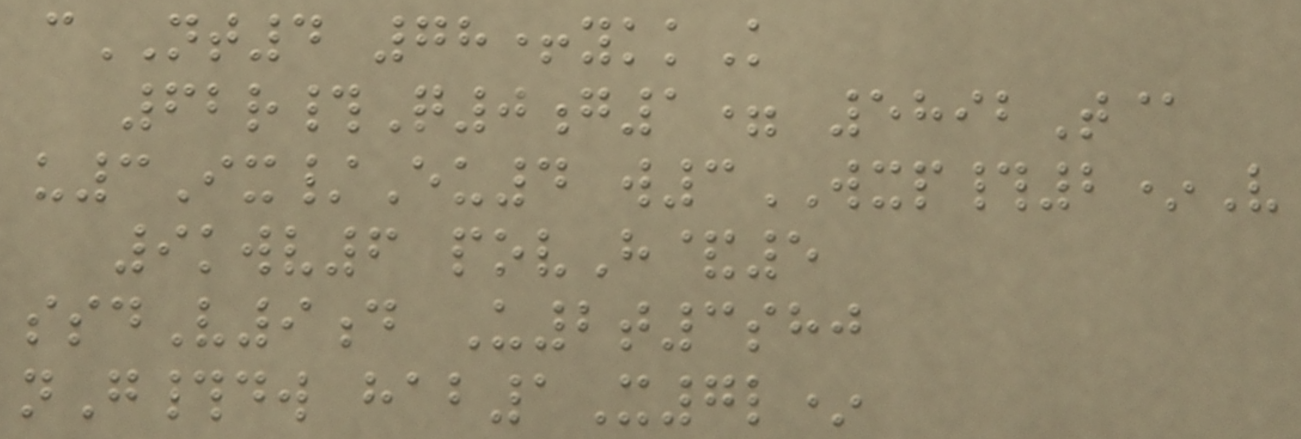cNT4 78+ykkK
62r#Q0g1= 5892T@
u3Ix/Eu4 w3WXP#2*V
9kwv6 povH&5
ssdV9d U2t3shj
nG#dw hab1X7l*
